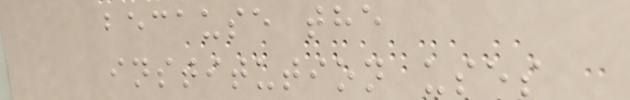because the
institution uses
